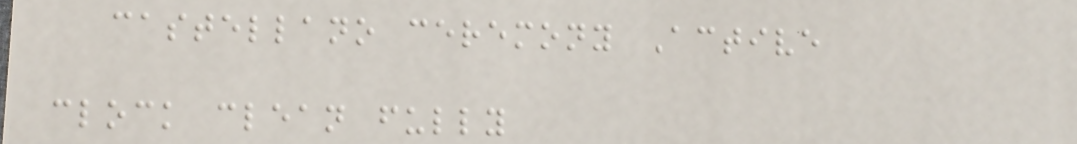castellano ceremony Active
clock clean fully
